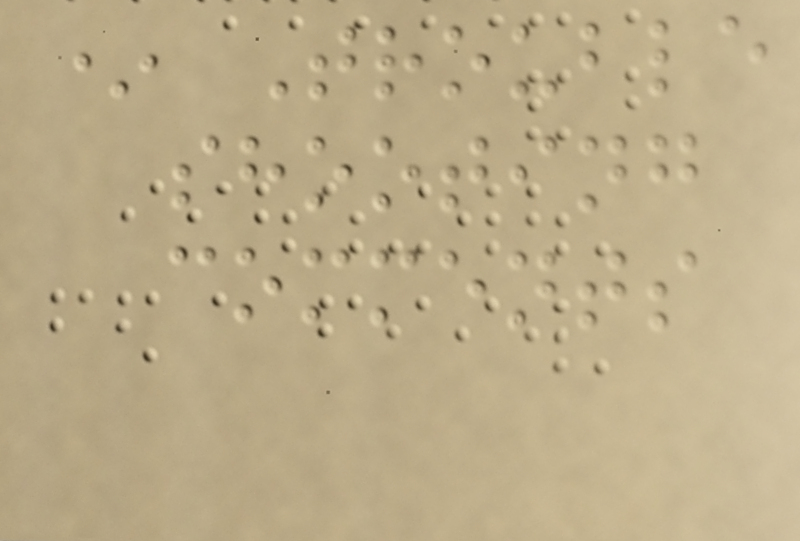* Trouble
shooting
comments
